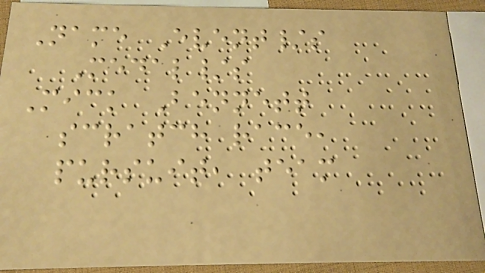Name Event/s
Medal/s
Mick Bennett
scratch race,
pursuit, team
